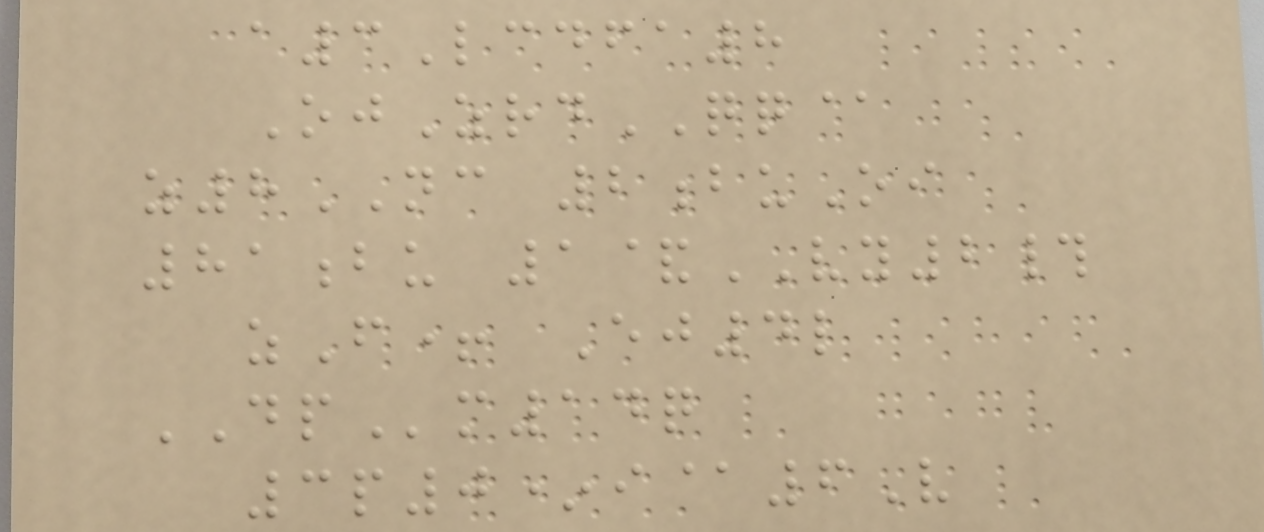a3Lcdfa8
OjZrdQQ@
z8NC 2buOi
81bu 1&VY2#
zF+ Ej4l
DPm14q
3p0*i@6V
